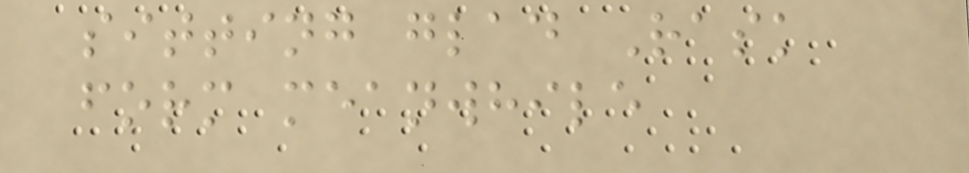sitting glad Rask
form meanwhile
